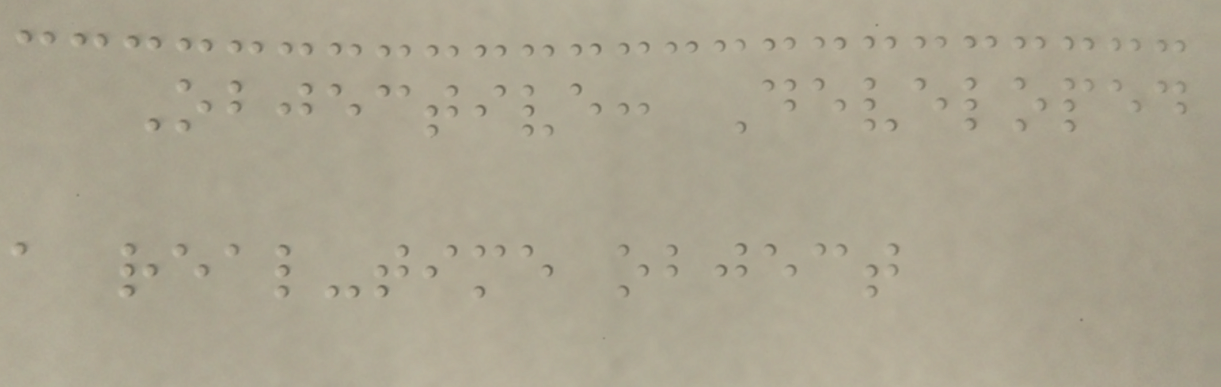Objective: Developed
a real-time object
